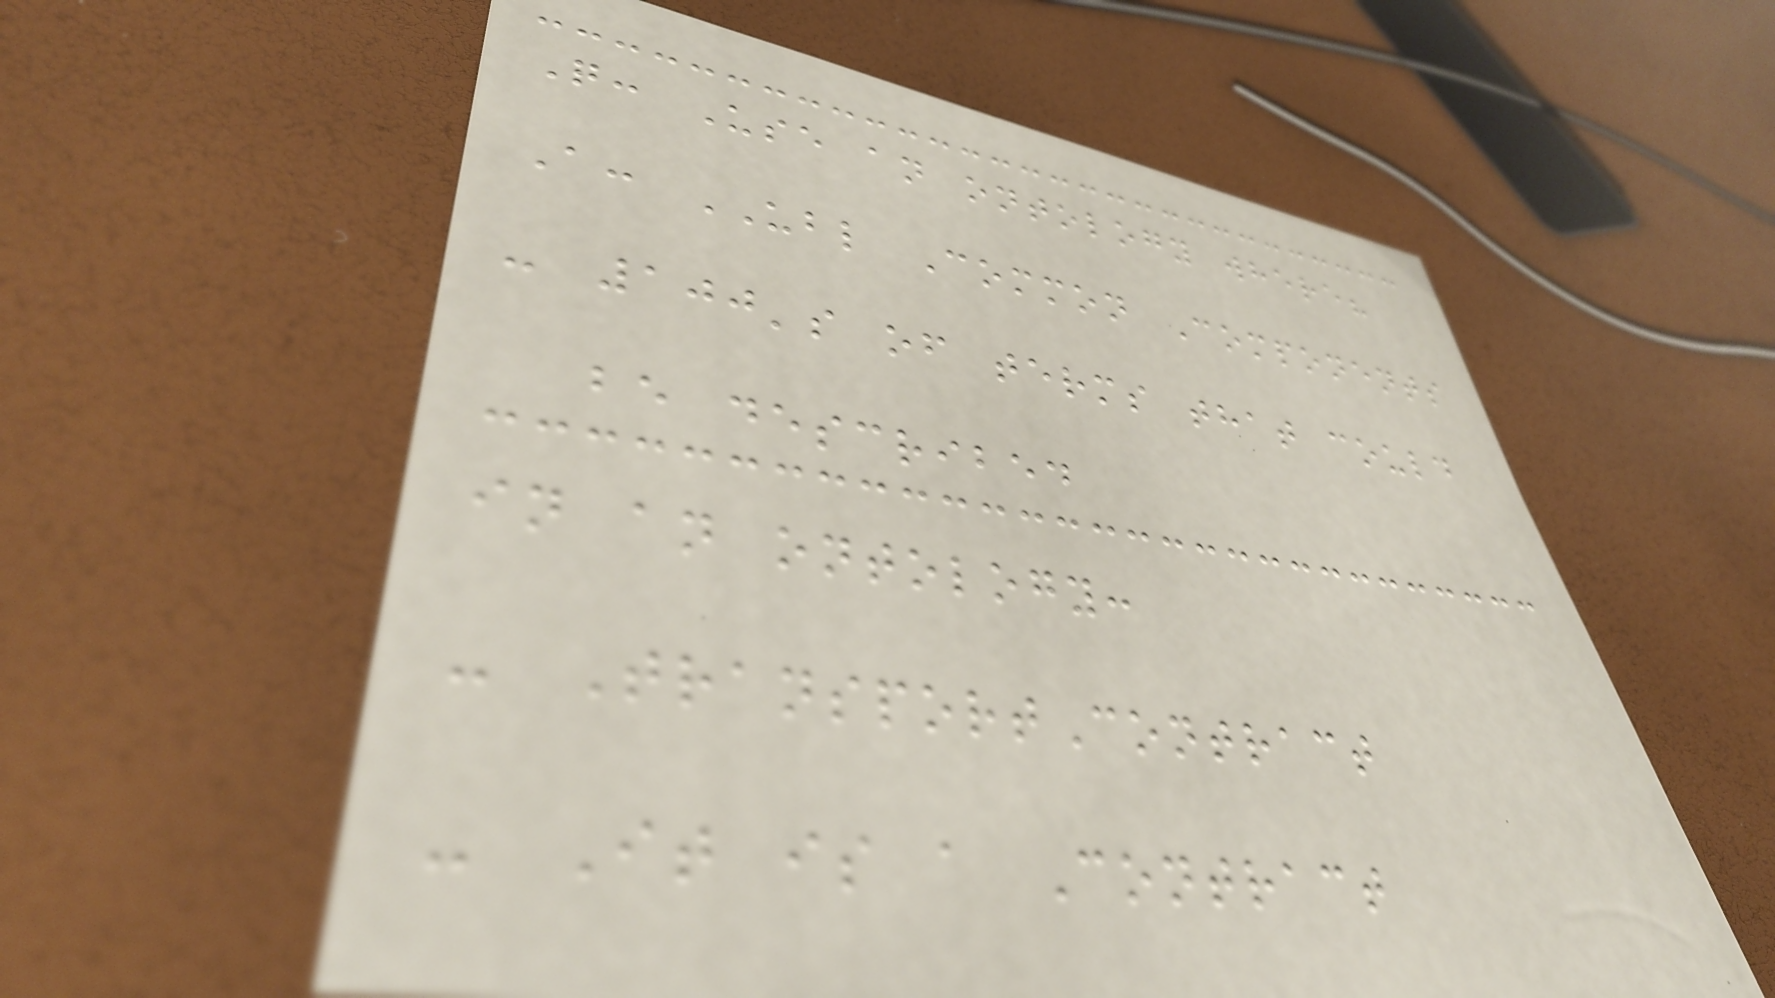Q: Use an ontology where?
A: UBL Common Components
- 100's of terms that could
be described
in an ontology:
- TransportContract
- It is a Contract
